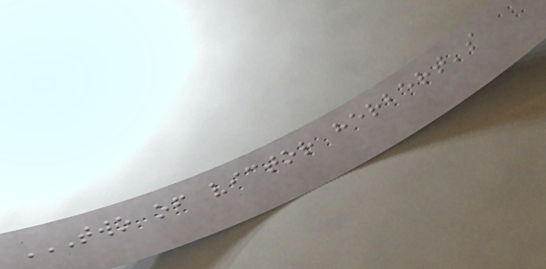TWO OF VICTOR HERBERT'S
